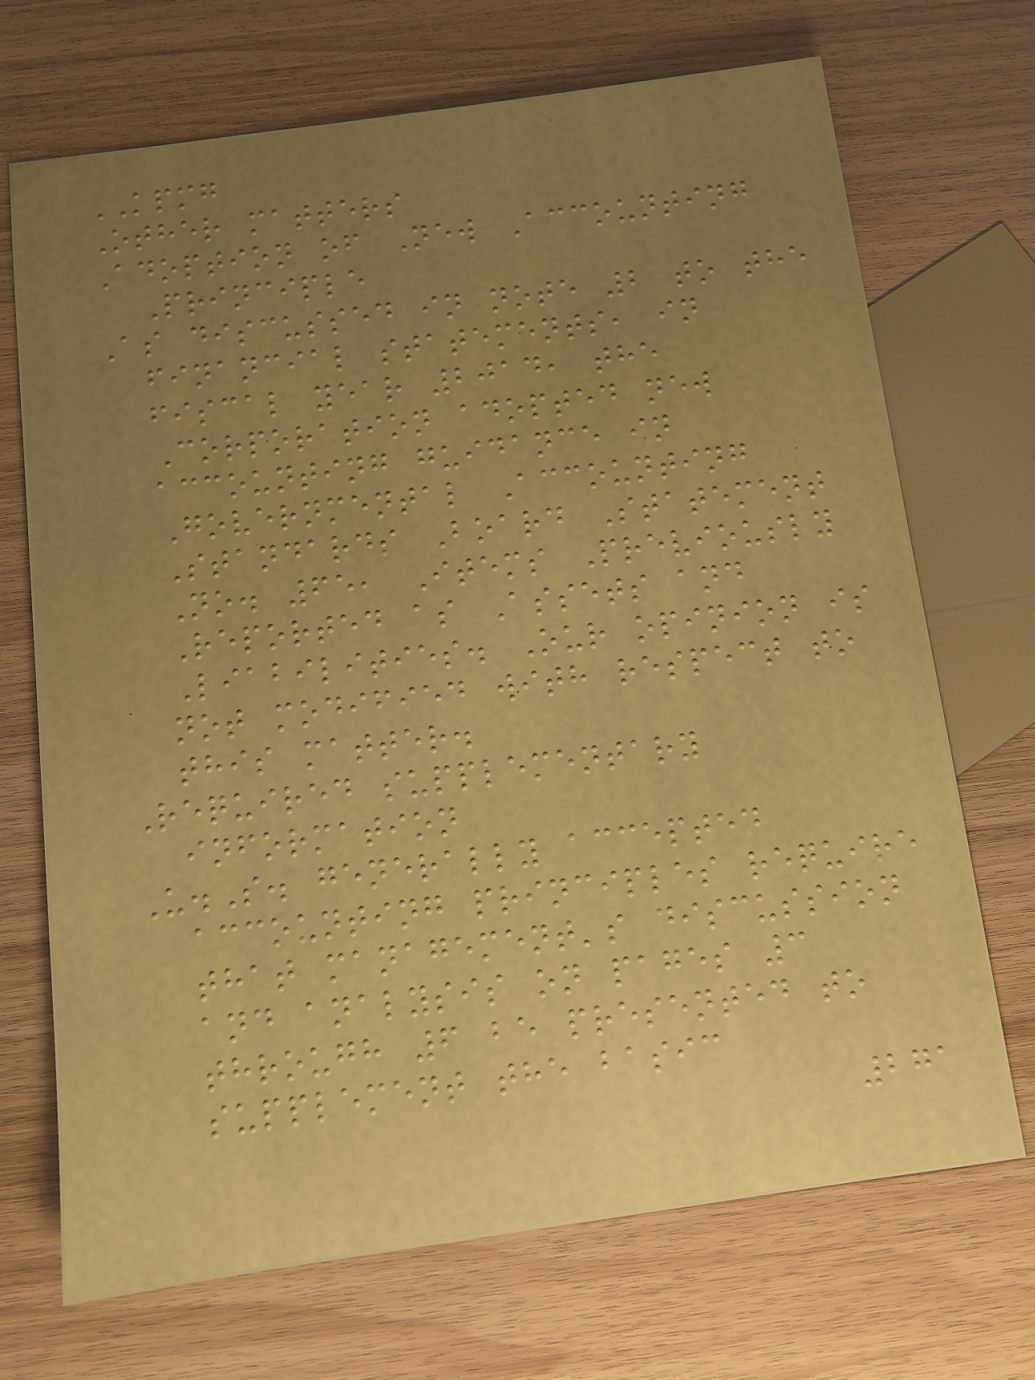KPMG
Other matters
Adoption of New Accounting
Principle
As discussed in note 2 to the
financial statements, in
fiscal year 2014, the
Corporation adopted new
accounting guidance in
Governmental Accounting
Standards Board Statement
No. 65, Items Previously
Reported as Assets and
Liabilities. Our opinion is
not modified with respect to
this matter.
Required supplementary
information
U.S. generally accepted
accounting principles require
that management's discussion
and analysis on pages 3
through 6 be presented to
supplement the basic
271
